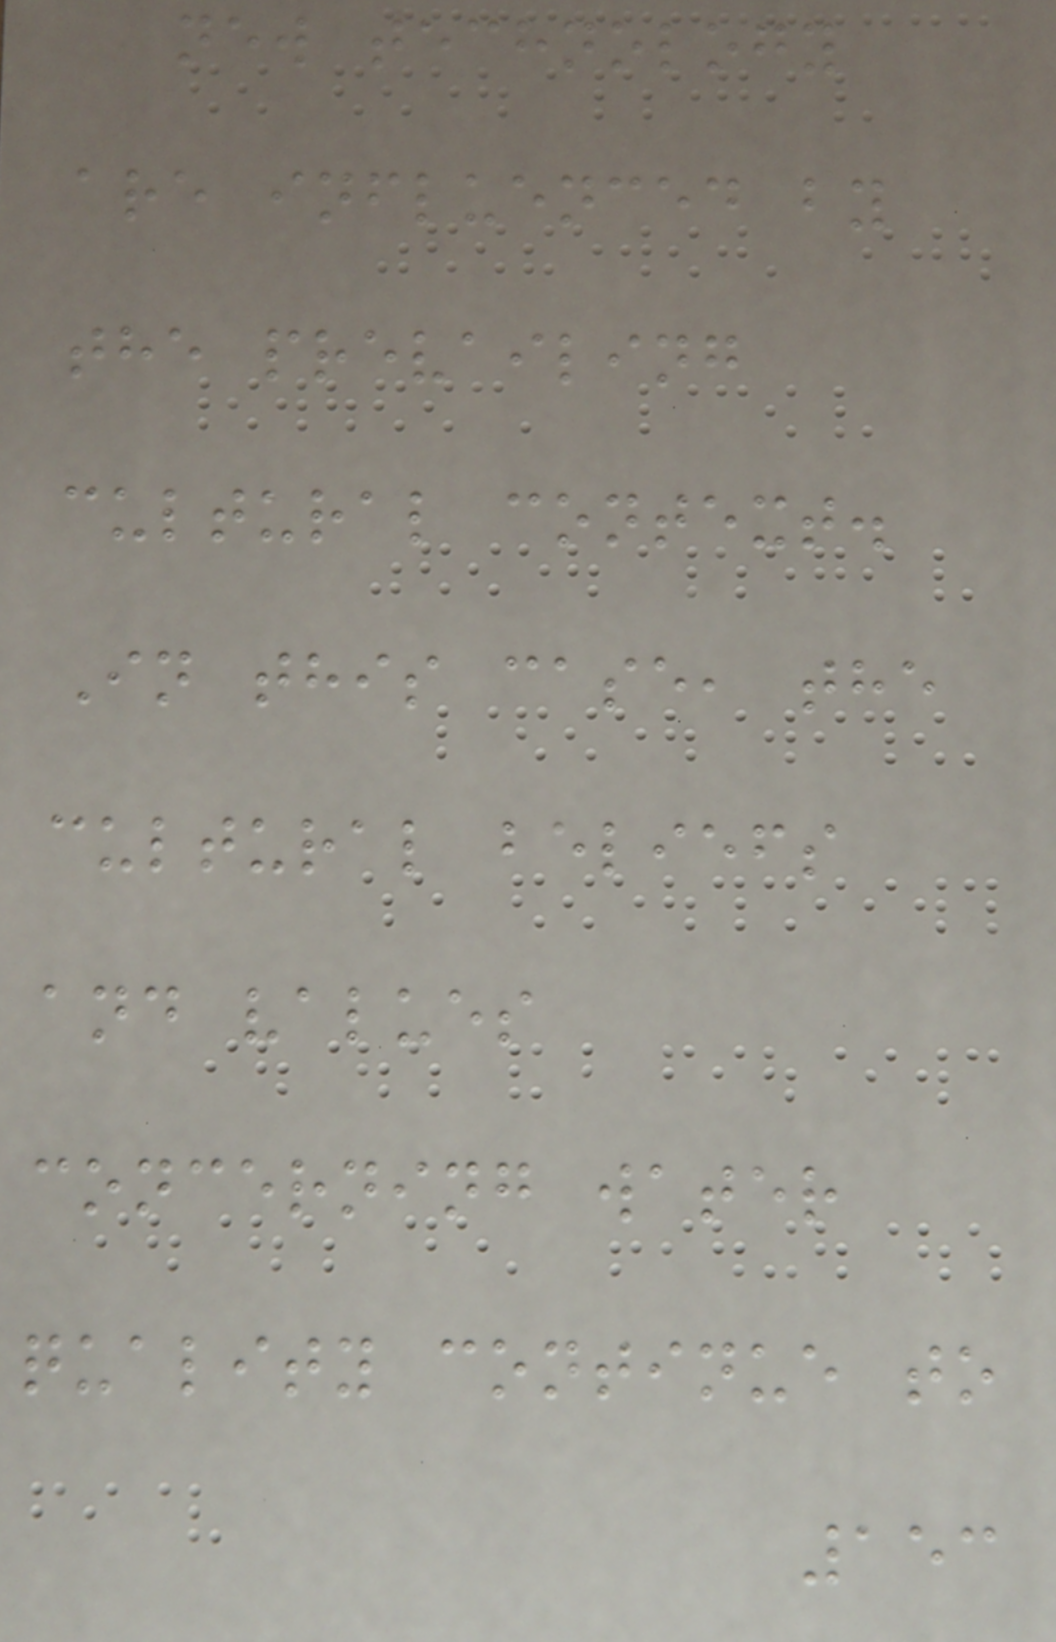new technology
are influenced by
the prevailing
cultural context.
In this case, the
cultural beliefs
and values
concerning water
quality continue to
153
